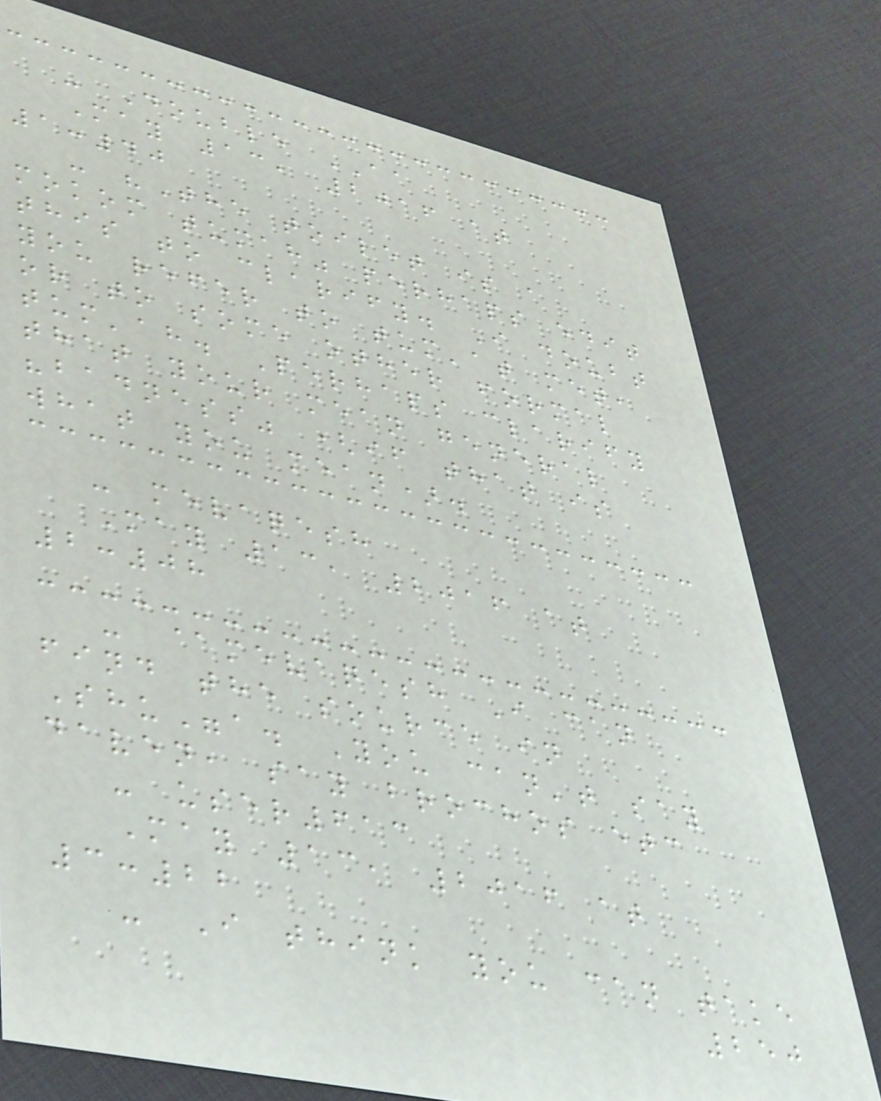- Double AA
May 13, 2016 at
1:40
- "The toilet is a
mokom tumah" perhaps edit
this to clarify. I doubt
you refer to tum'at met,
or to some other formal
tum'ah. Perhaps clarify
that your mean general
"badness" (if that is
what you mean).
- mevaqesh
May 13, 2016 at
2:08
- @mevaqesh I can
find the source in
Shu"a. You can't say
daven, say brochos etc
- user613
May 13, 2016 at
3:22
- I think you can take
250
